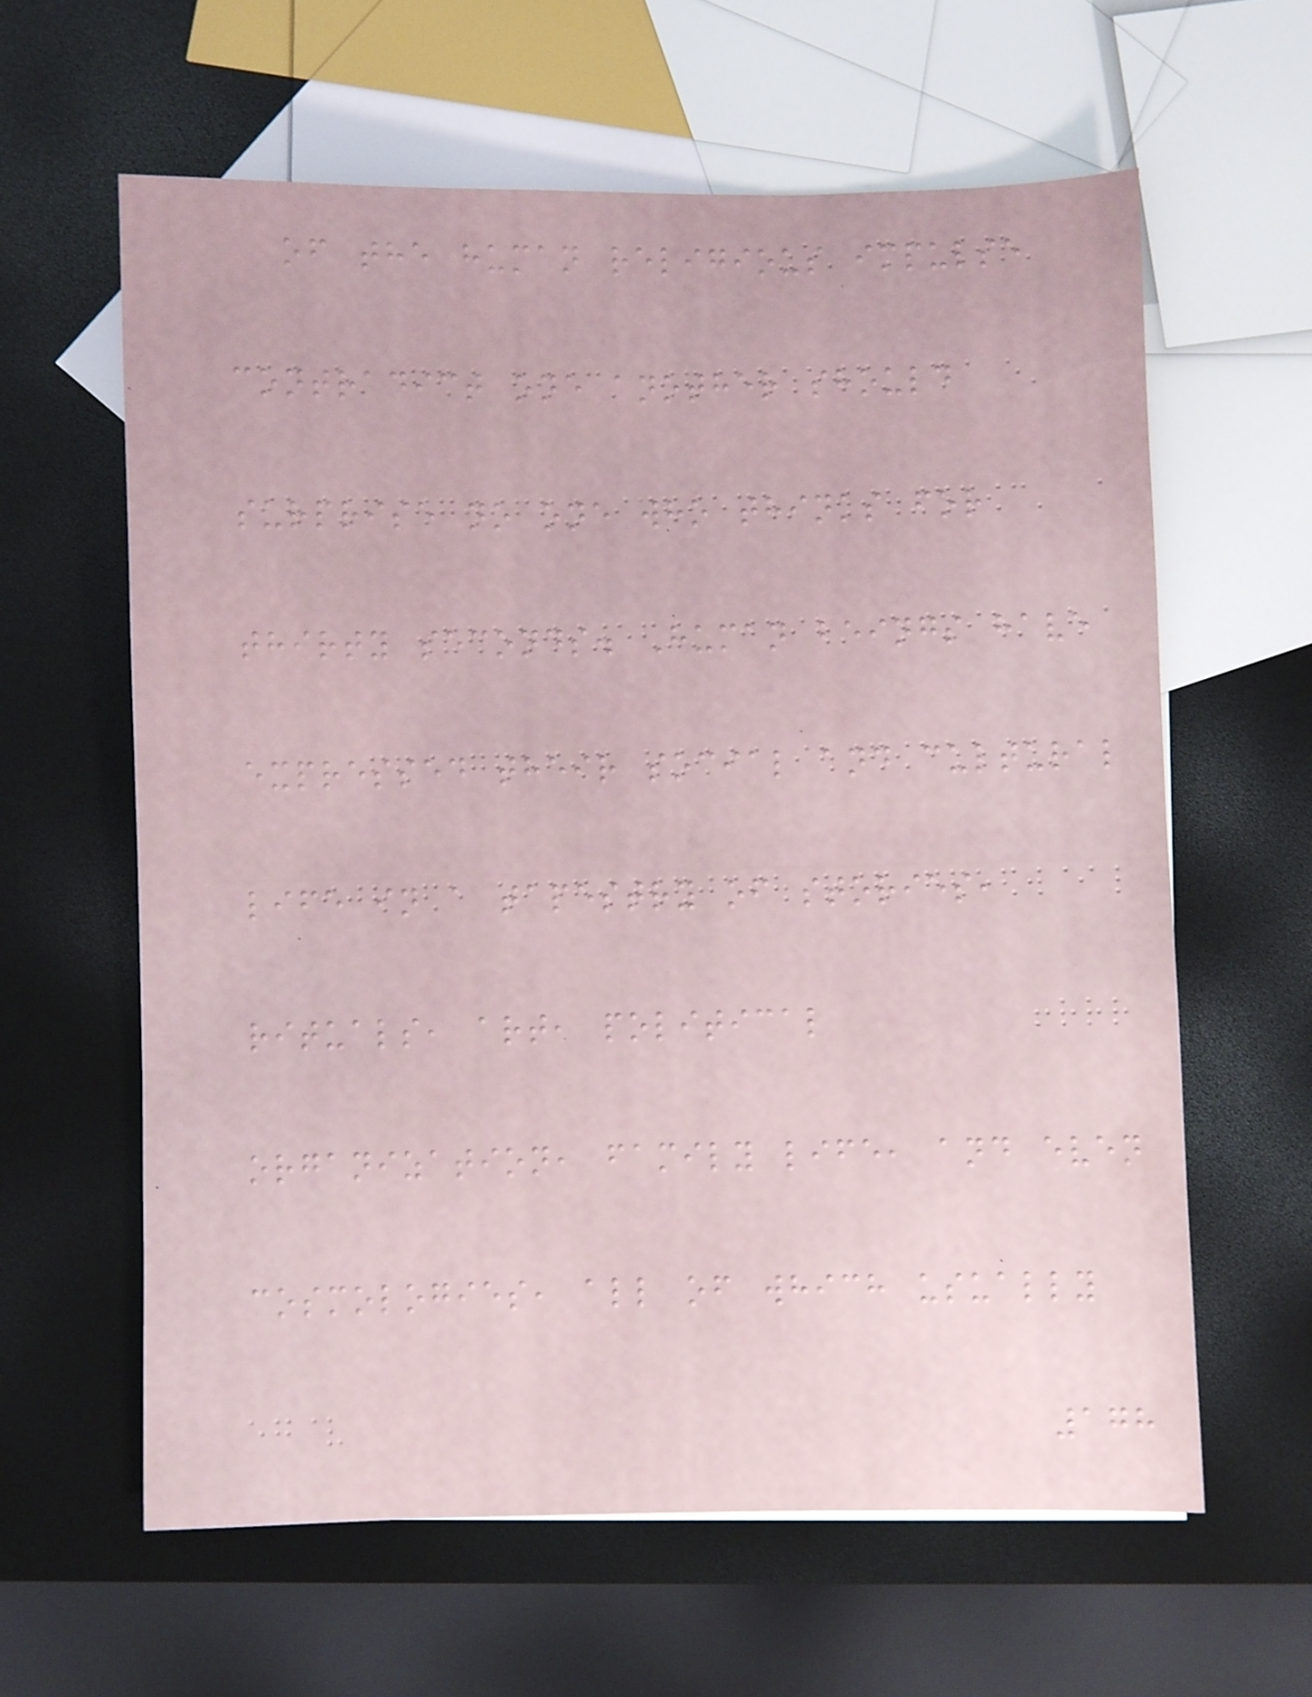of the human religious impulse
contradict one another should
surprise no one who thinks for
thirty seconds. Human beings have
expressed their social and cultural
life in a tapestry of stories,
rituals, art, political
organization, family life, and even
cosmologies, all of which usually
178
